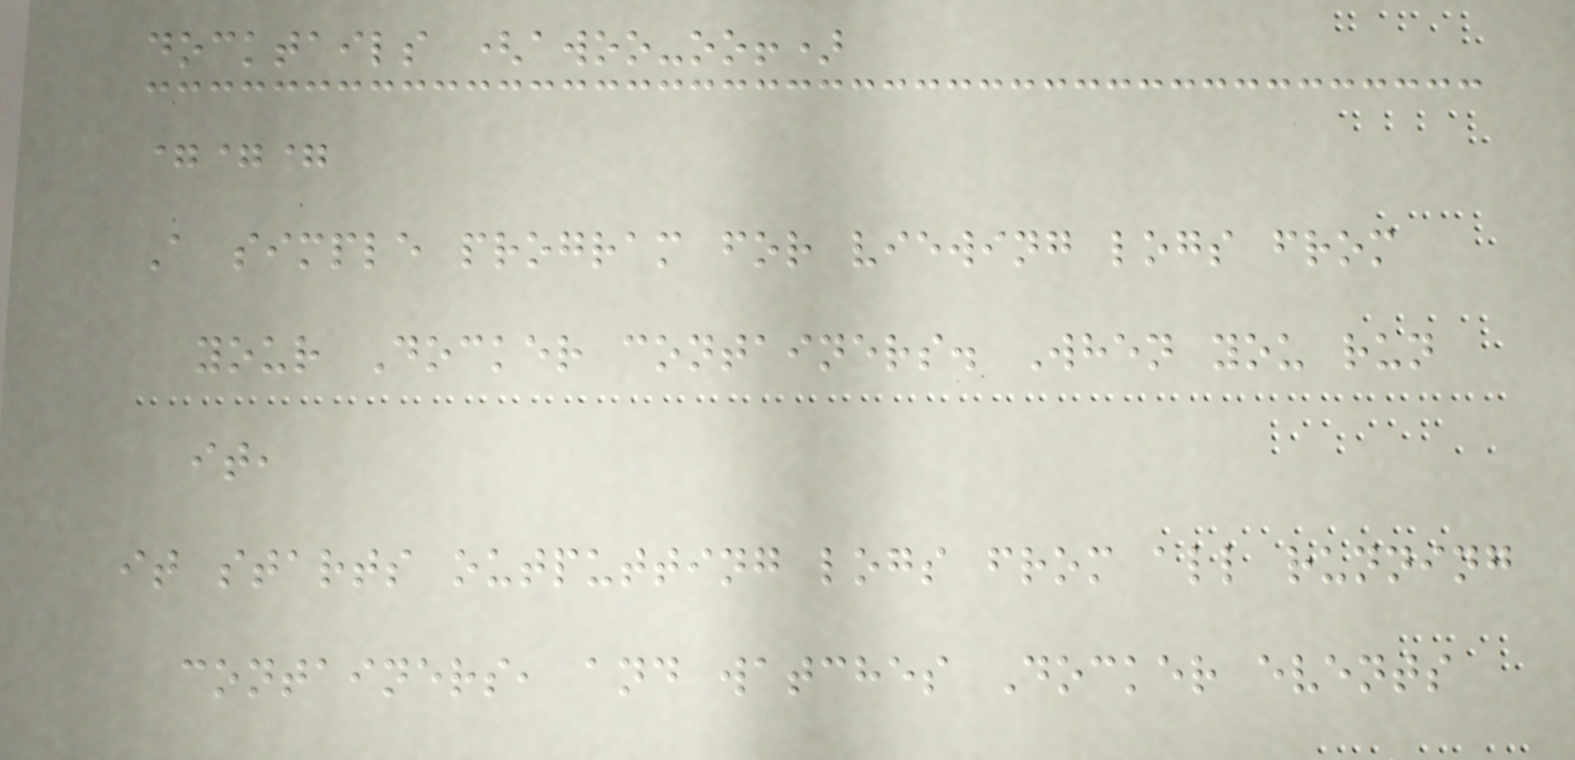docktails (awoo-oo!)
===
A simple program for viewing logs from
your Docker containers. When you run
it,
it starts outputting logs from all running
containers, and watches Docker events
